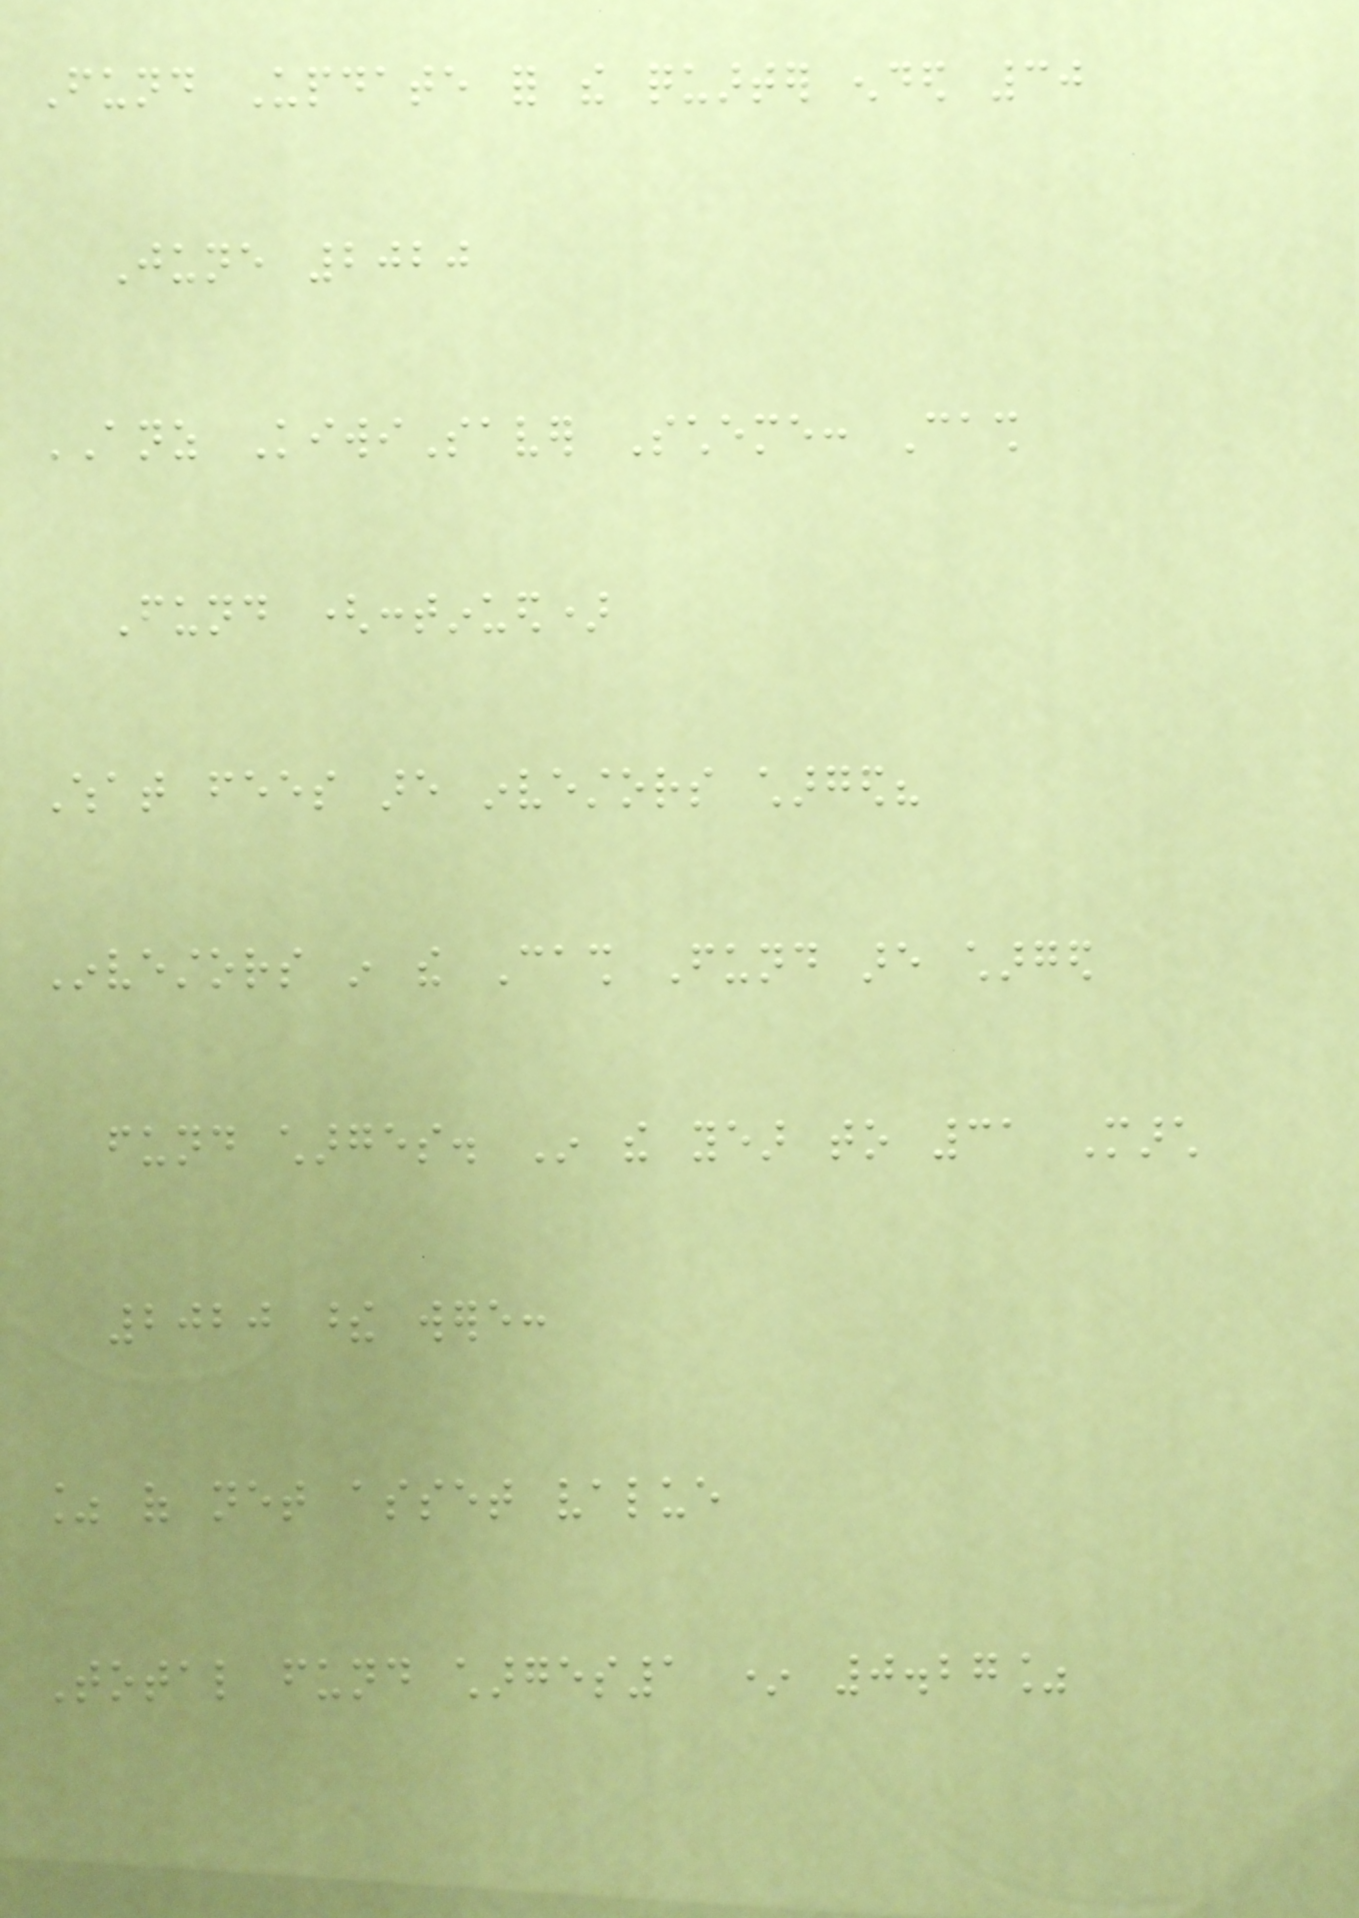Fund Update for the quarter ended 30
June 2020
ANZ KiwiSaver Scheme: Cash
Fund (continued)
What fees are investors charged?
Investors in the Cash Fund are charged
fund charges. In the year to 31 March
2020 these were:
% of net asset value
Total fund charges1 * 0.27%
